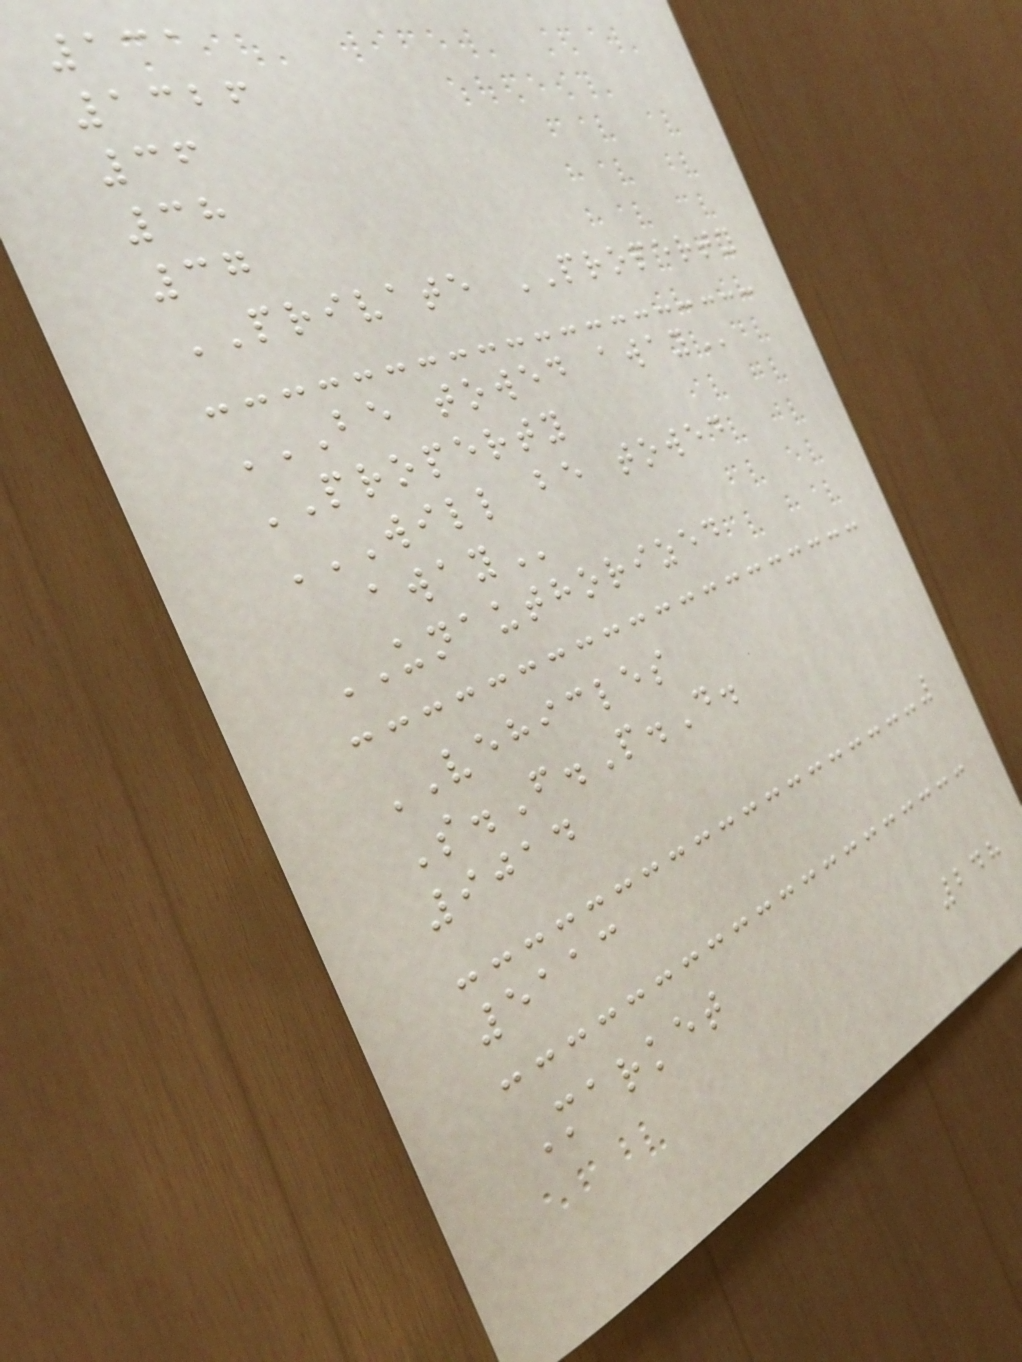131
1326
36
38
37
PRIVATE PROPERTY
BE TOWED AWAY
PROPERTY
WILL BE TOWED
AWAY
UNAUTHORIZED
VEHICLES
S.F.P.D.
9014
5113
Market
248
